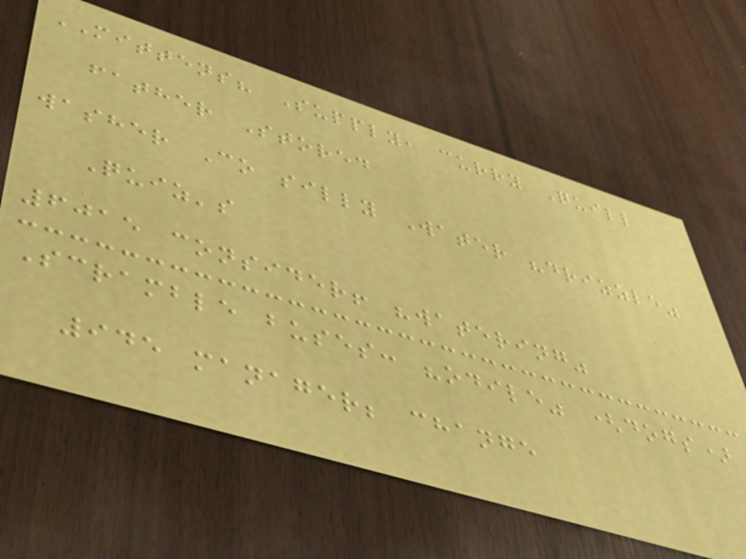MITTENS? Supply, curry Quill
father Stored
washer Co silly Water "drizzle"
Quiz's
6015 consider! "watering"
Scramble buses: "odile" (dogs)
945 manager; change
